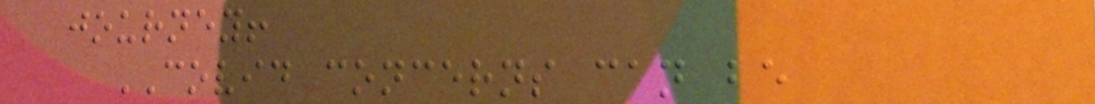journey!
COVID concerns can be
